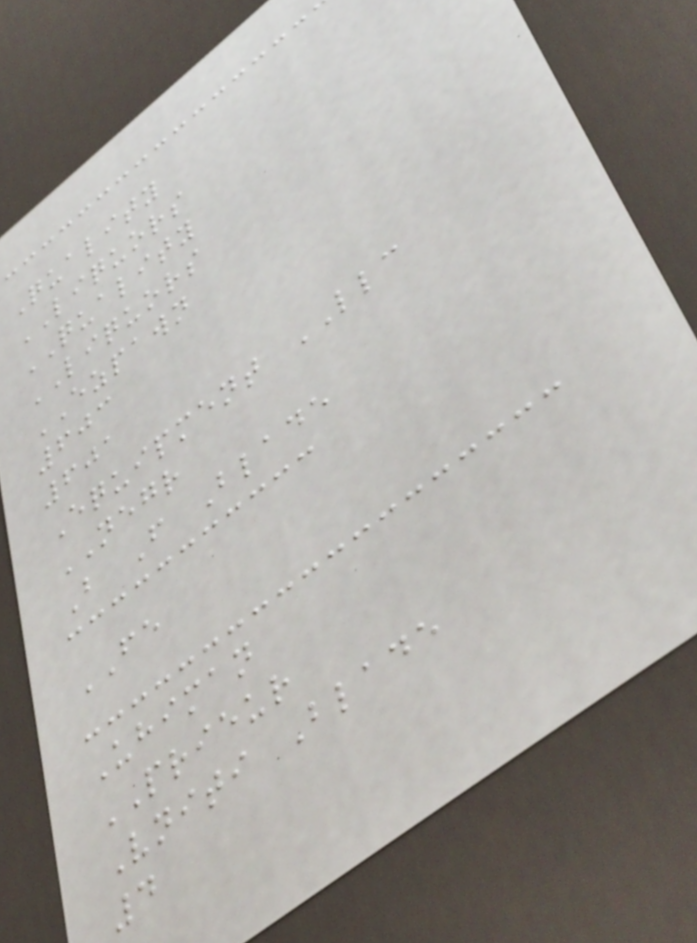Quality
LIQUORS
QUALITY
LIQUORS
EZPAWN
603
601
Equipment LLC
NEGR
B F Blade
FE
Uhiman
PRIEUR
Vniti Blade
4
